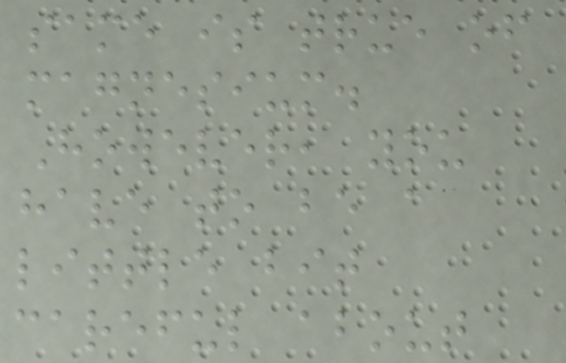same is true of
magnesium.
However, you
have to be a
little bit
careful about
